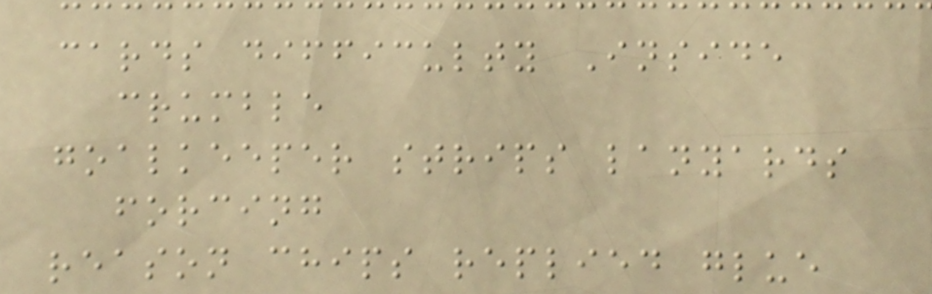cards difficulty Inside
crumble
goalkeeper strips lanyards
forcing
reason chips replied glue
